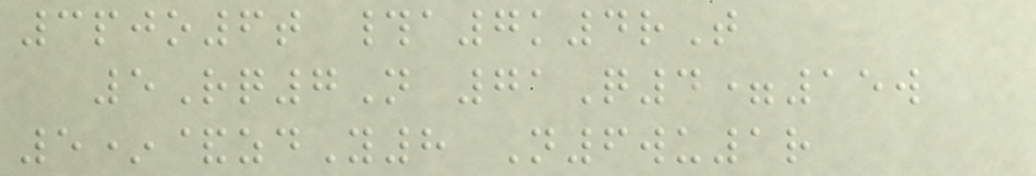3pjo6t #a7k4rT
5Rq7N 71Q4=15w
5*&zdY8 N6wu1r
